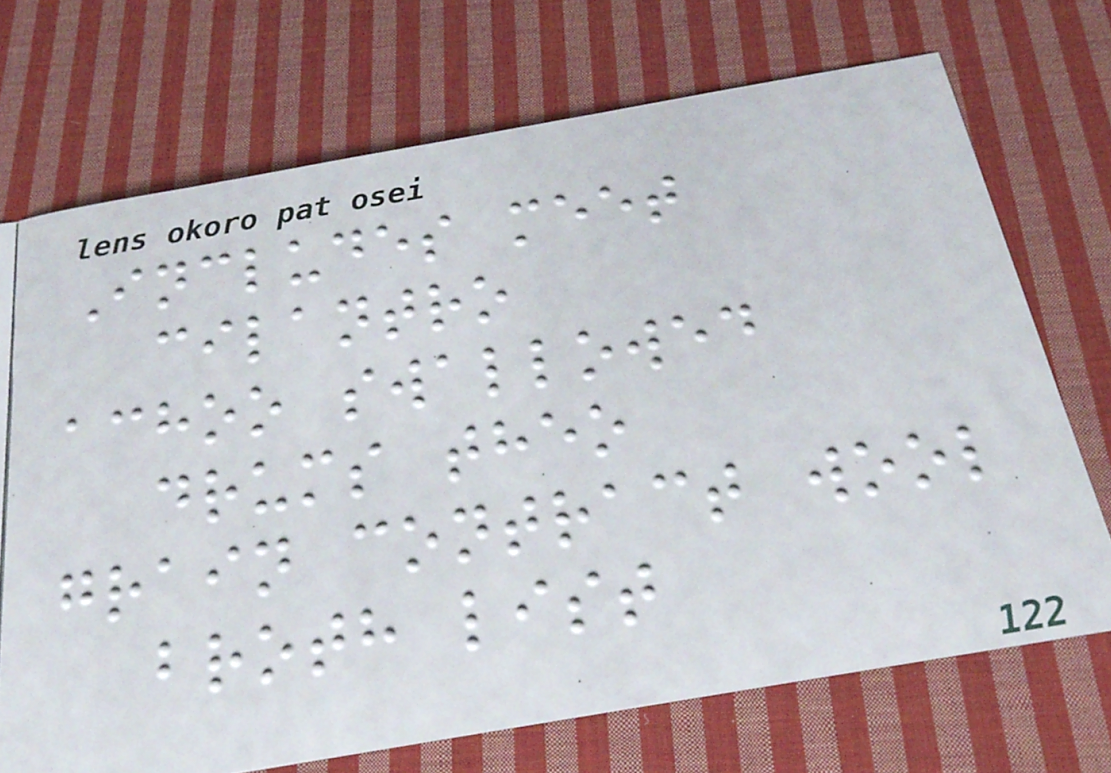Includes meet
cilantro
achoo swallowed
drums theo
grain contract wool
broth list
